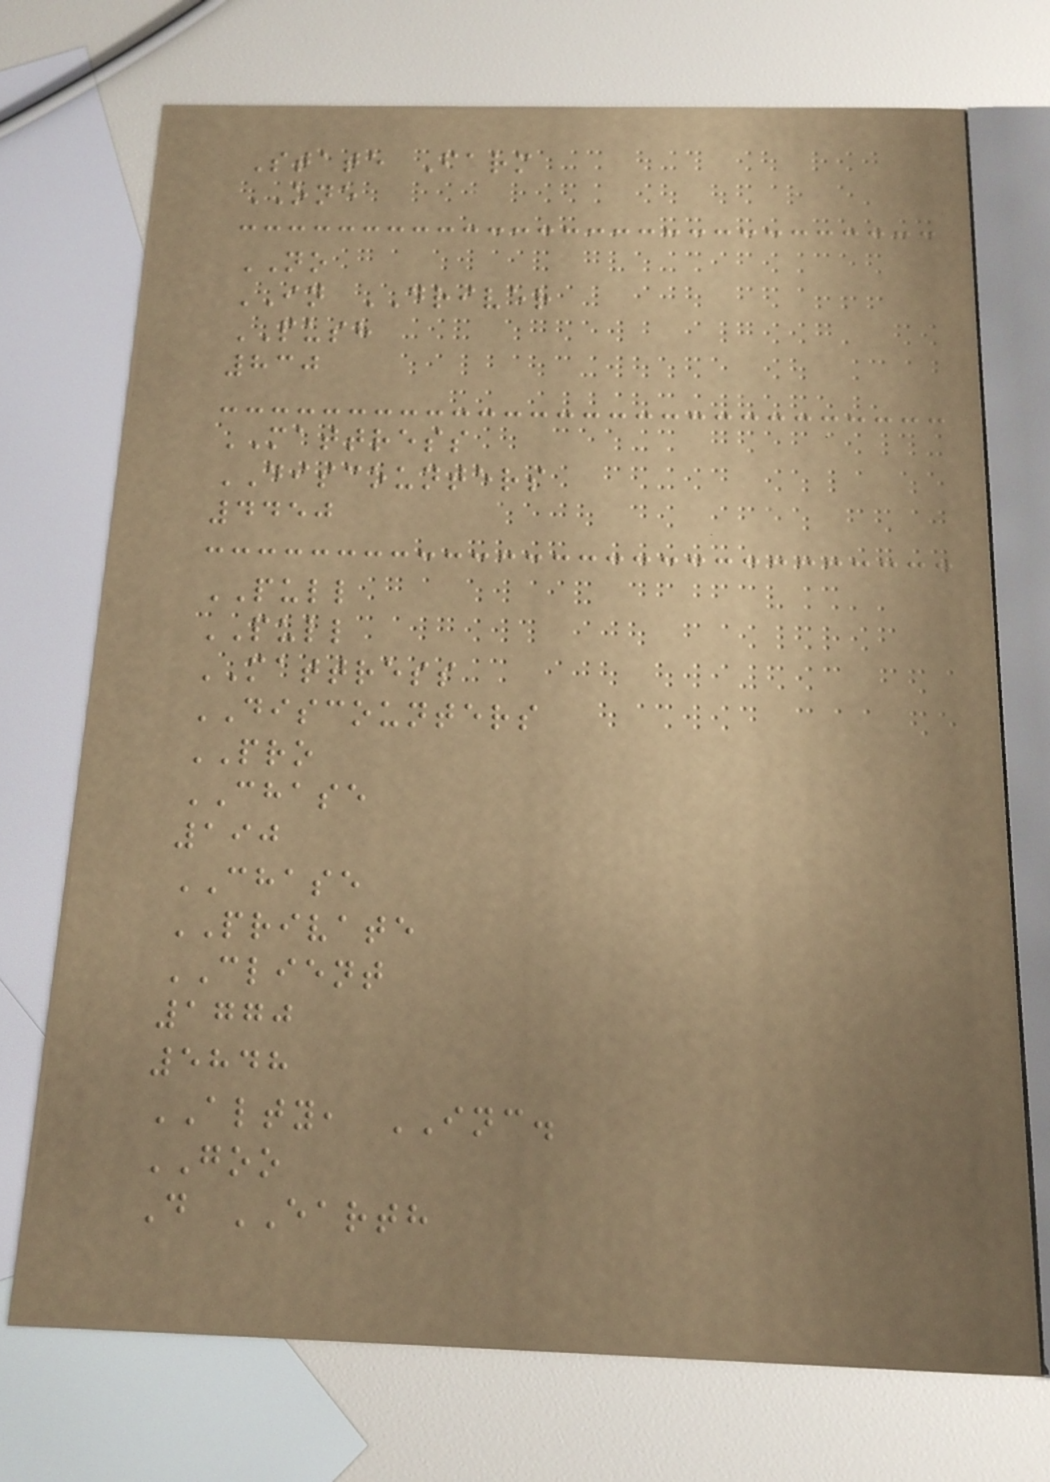State Farm
ONE
NO
IN DRIVER
PUSH
830
MATTRESS
DISCOUNTERS
4450
PULL
PULL
MATTRESS
DISCOUNTERS
PRO
CHASE
190
CHASE
PRIVATE
CLIENT
1770
5848
ALTY, INC.
GOO
D EARTH
